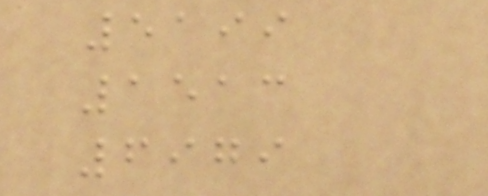5199
1513
6979
